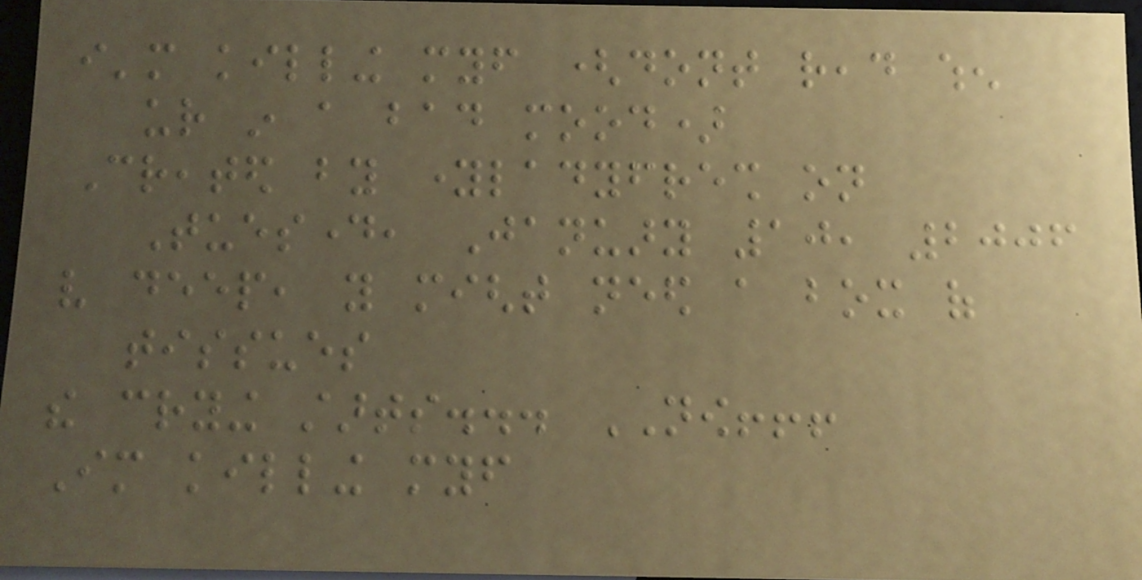i'm killing myself (dont read when
ur in a bad mood)
Created by youngladyfresh on
Tuesday, January 10, 2006
very deep, you might need a box of
tissues
the crying starts... NOW!!!
Im killing myself
